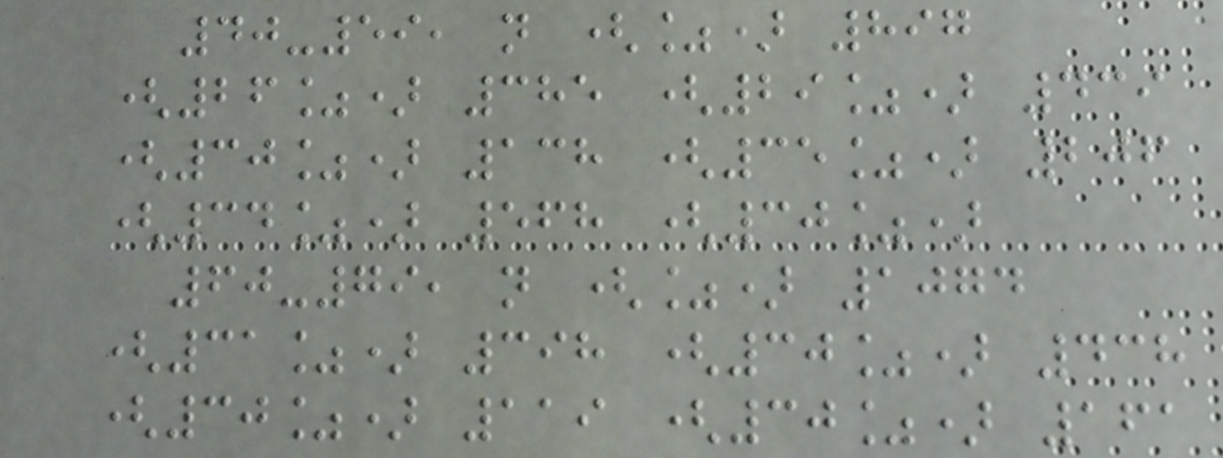40-59, n (%) 897
(26%) 385 (29%) 439
(30%) 138 (35%) 206
(34%) 568 (30%)
60-79, n (%) 1074
(31%) 398 (30%) 438
(30%) 119 (30%) 161
